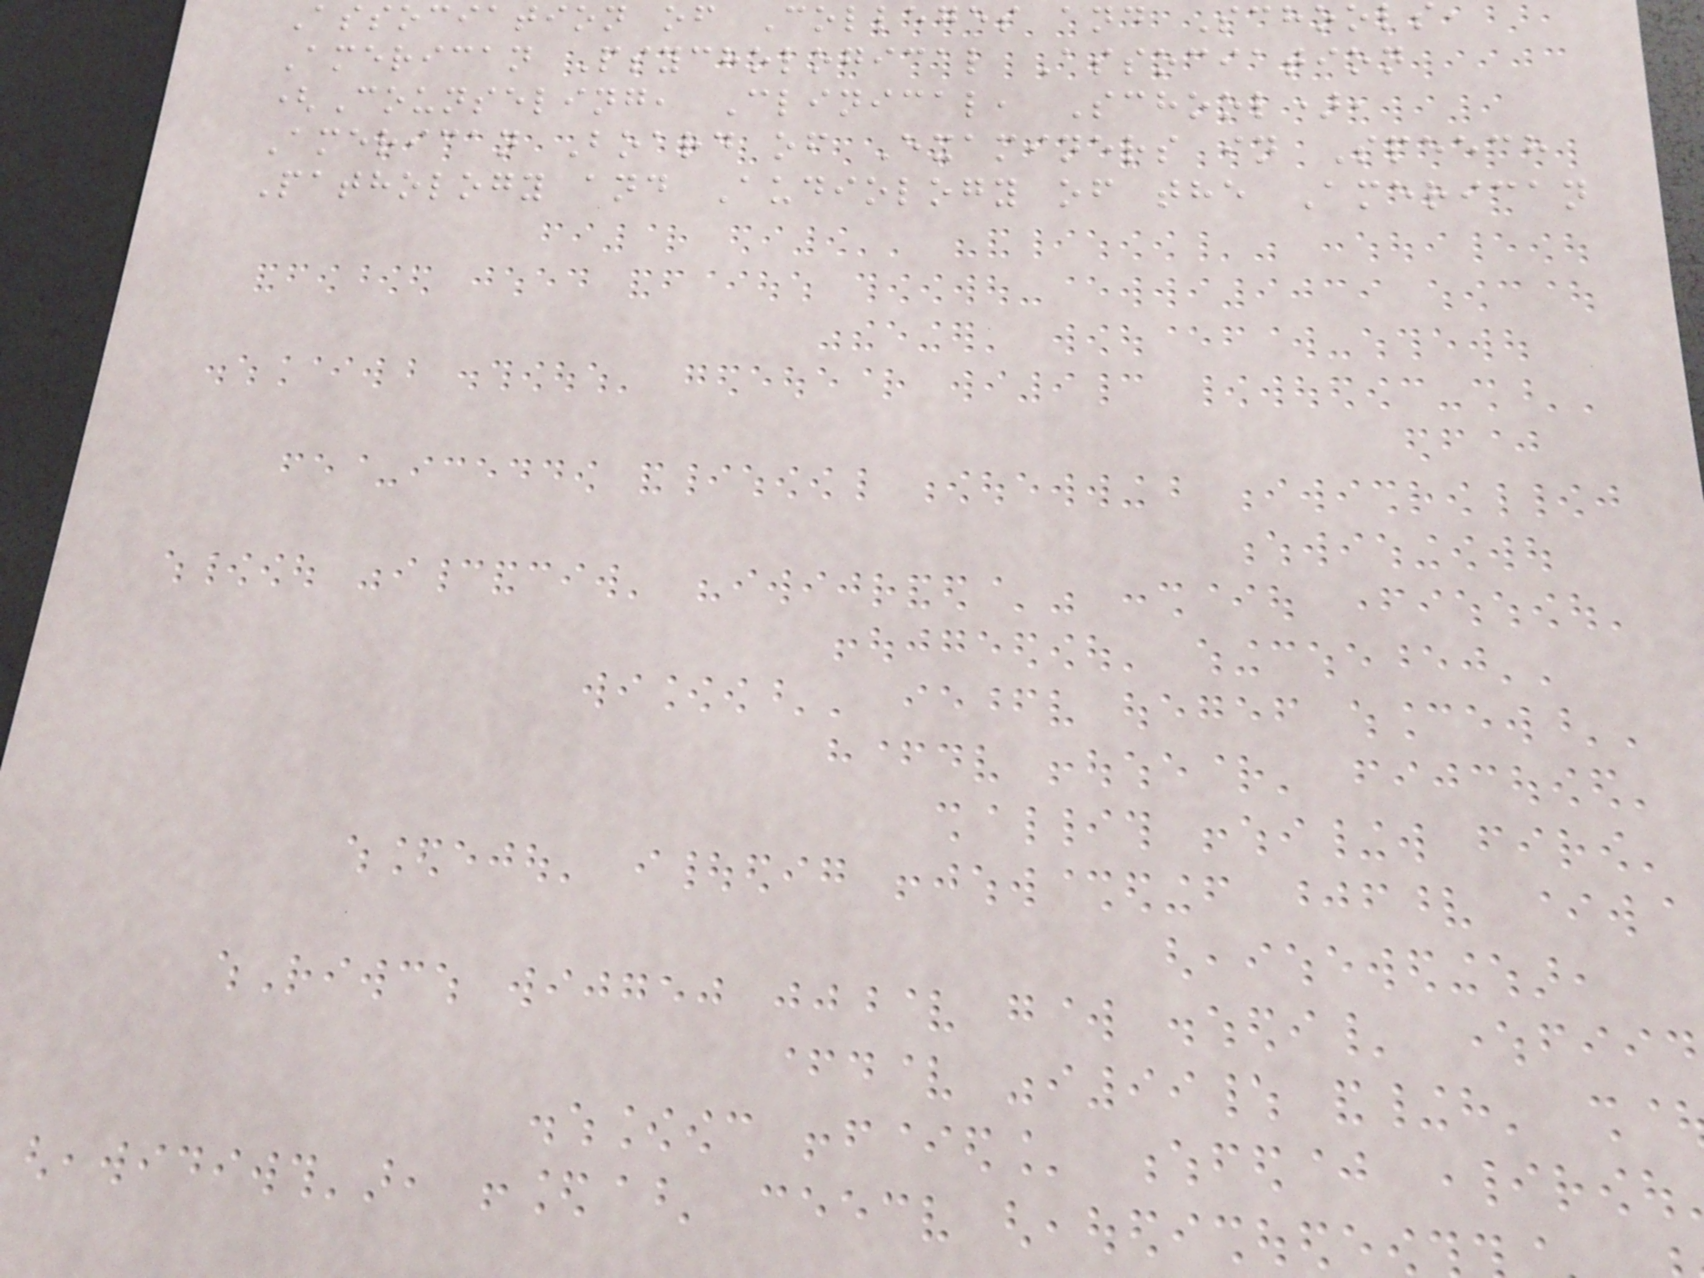Association of Colleges and Schools
American Psychological Association
(Counseling, Clinical, School),
American Board of Examiners in Speech
Pathology and Audiology of the American
